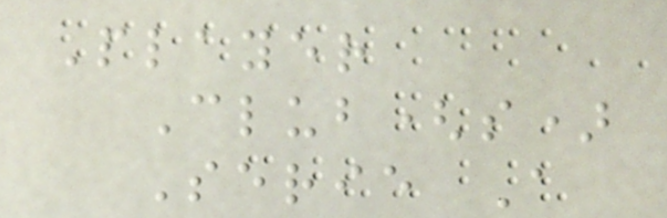Player
Club(s)
Serie A
